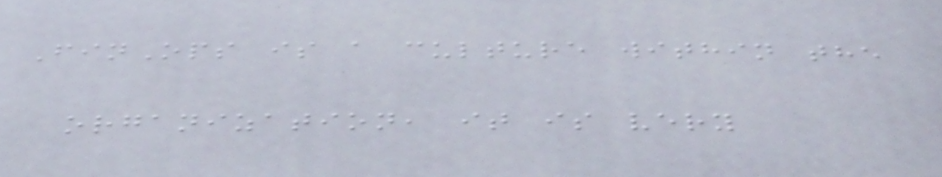FinOps is a culture within the
organization, it is very
